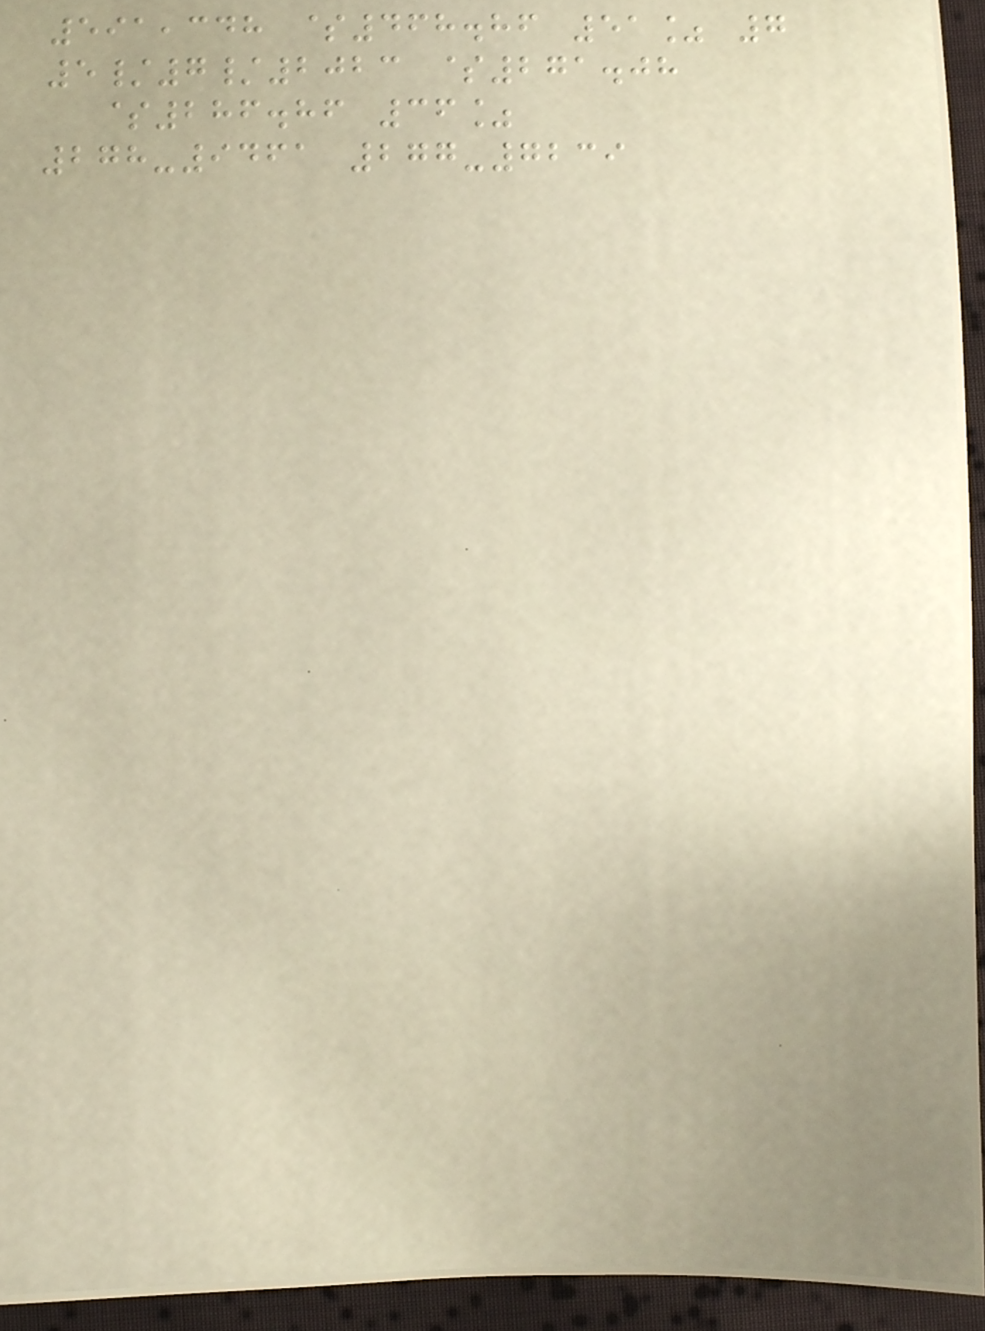591,348 $468.86 51% 7
5/7/2023 $271.08
$286.86 36%
278-9461 277-7239
